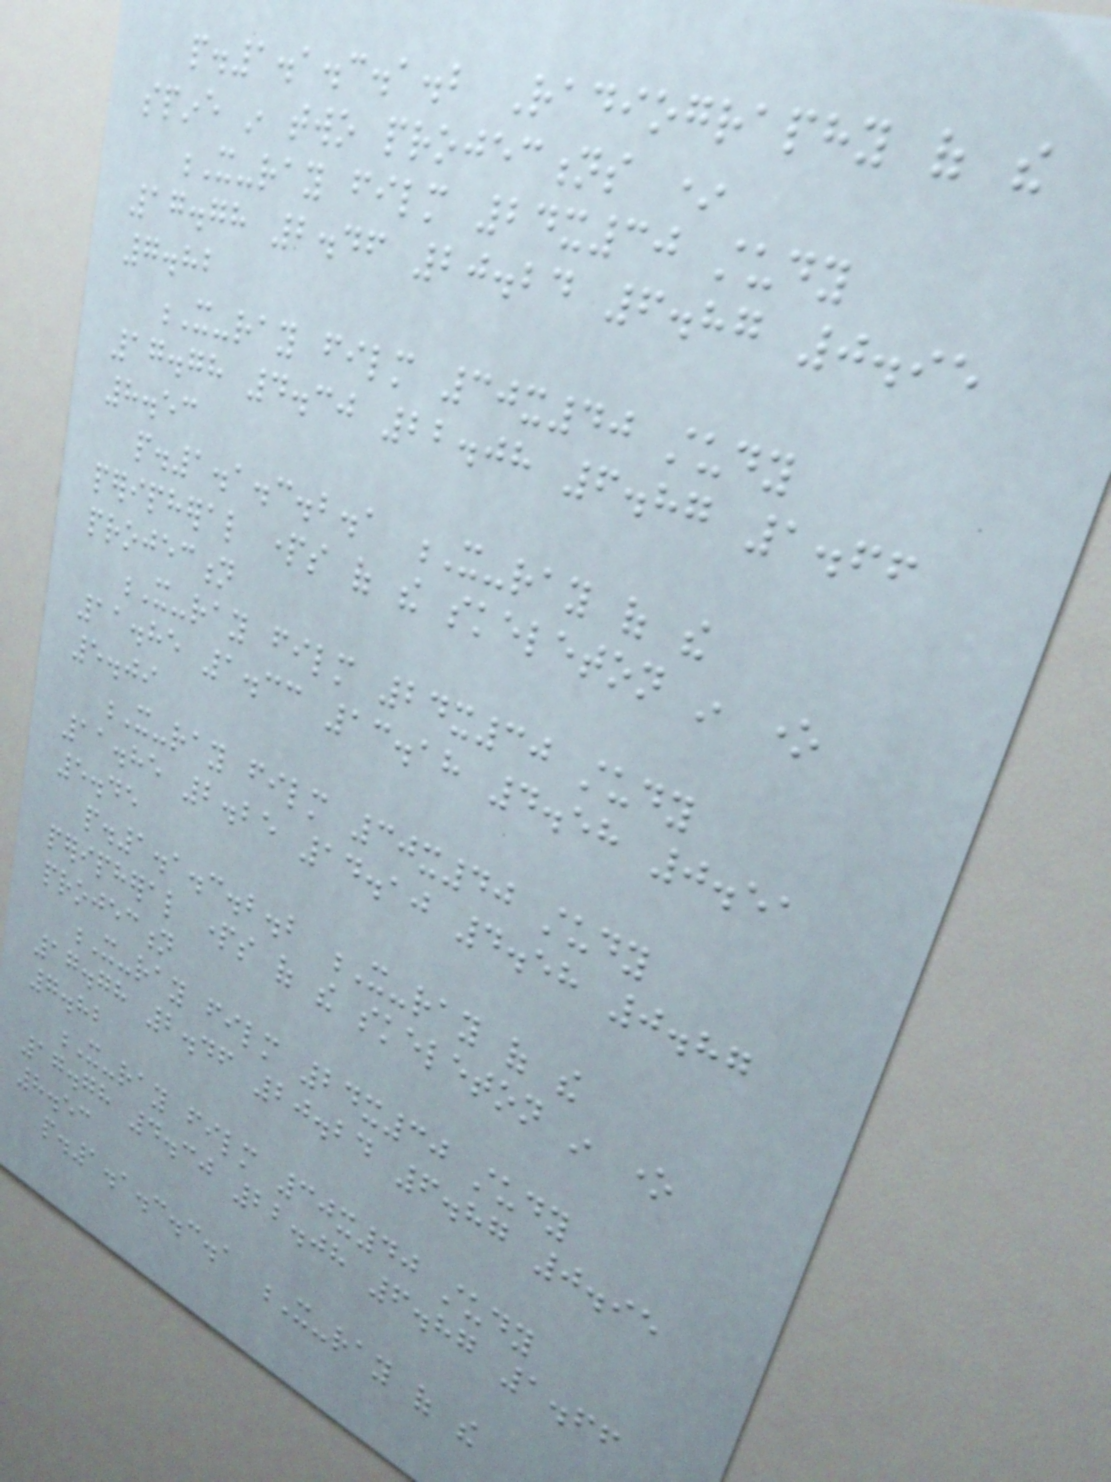p.1.1.3.1.2 Radiography of the
spine in two projections *
X-ray film 24x30 study
17.78 2.46 20.24 6.87 0.95
7.82
X-ray film 30x40 study
17.78 4.30 22.08 6.87 1.66
8.53
p.1.1.3.2.1 X-ray of the
peripheral parts of the skeleton in one
projection
X-ray film 24x30 study
11.85 1.33 13.18 4.58 0.51
5.09
X-ray film 30x40 study
11.85 2.25 14.10 4.58 0.87
5.45
p.1.1.3.2.2 X-ray of the
peripheral parts of the skeleton in one
projection
X-ray film 24x30 study
17.78 2.46 20.24 6.87 0.95
7.82
X-ray film 30x40 study
17.78 4.30 22.08 6.87 1.66
8.53
p.1.1.3.3.1 X-ray of the
